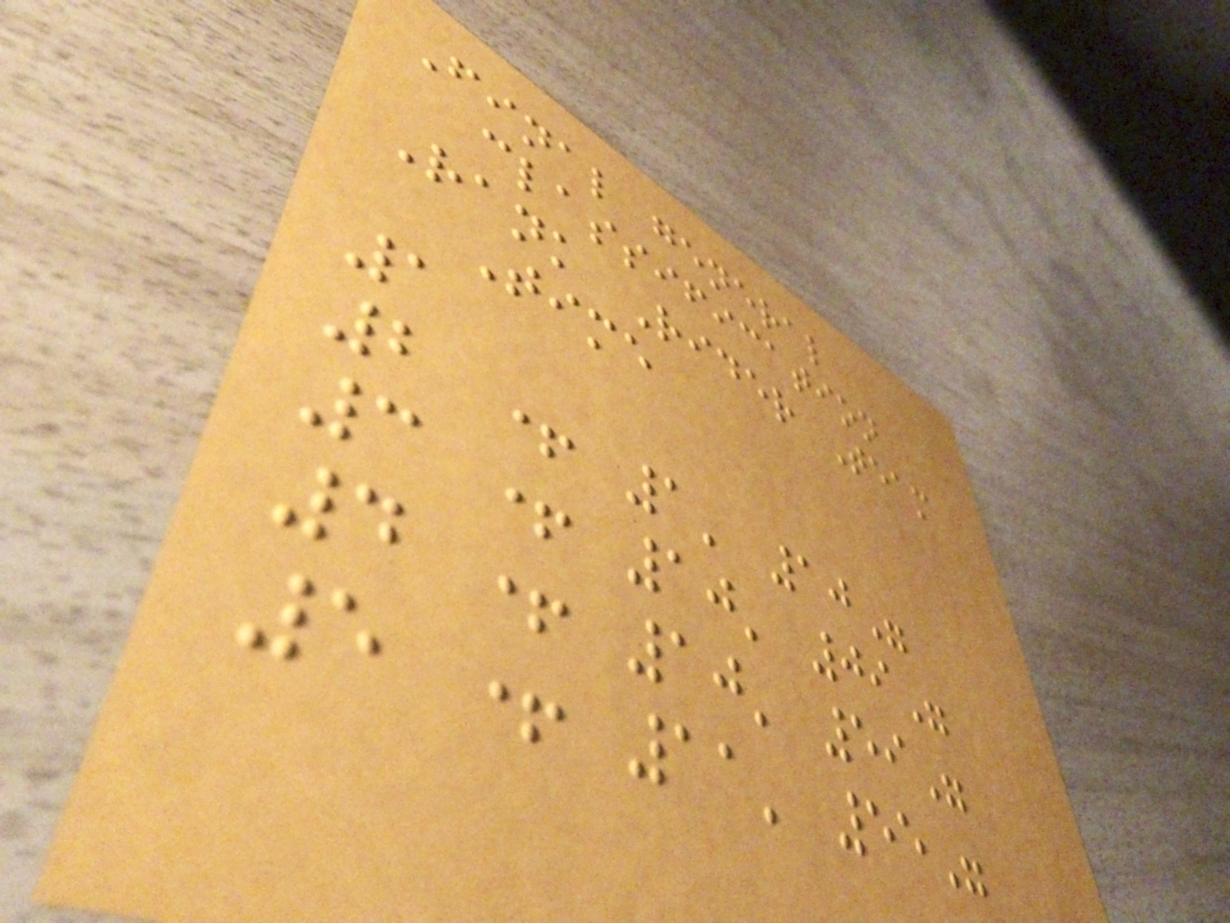Final general
classification
Rank Rider Team
Time
1
2 + 1' 10"
3 + 10' 09"
4 + 10' 59"
5 + 11' 55"
